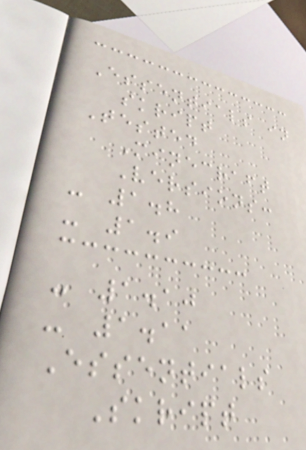Essentials in
skript
Tested
Minecraft
Versions:
- 1.8
- 1.9
- 1.10
- 1.11
Essentials
Skript
